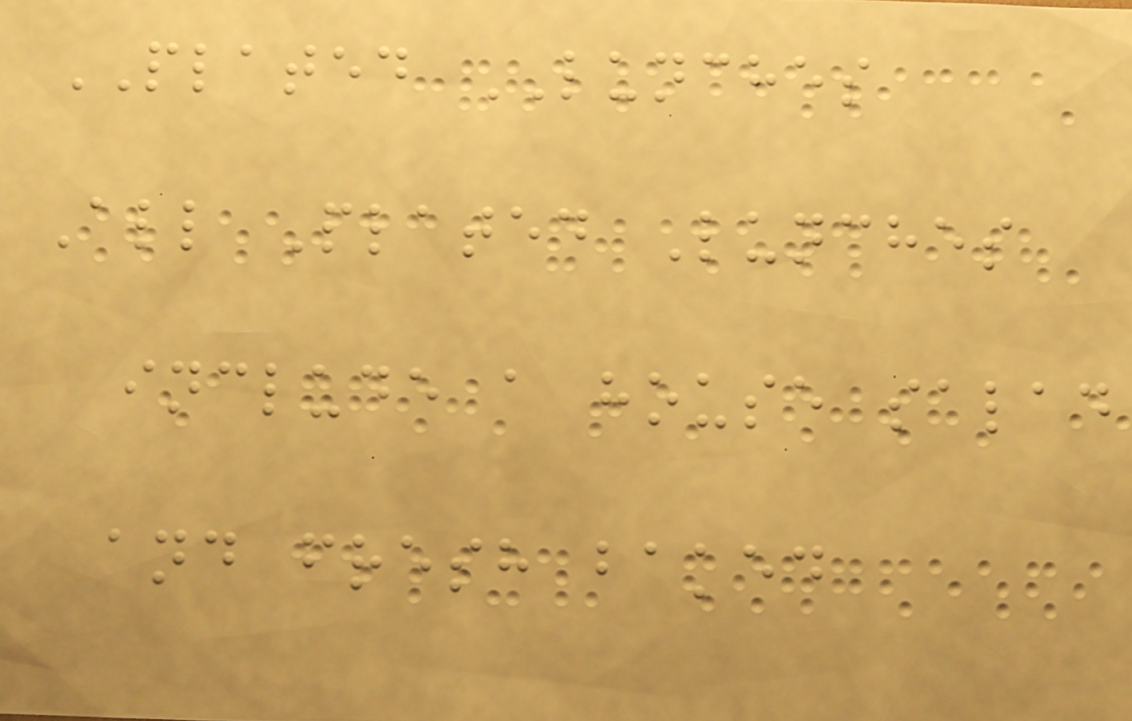PLATED LUNCHES
All Plated Lunches
include a house salad
and fresh baked
